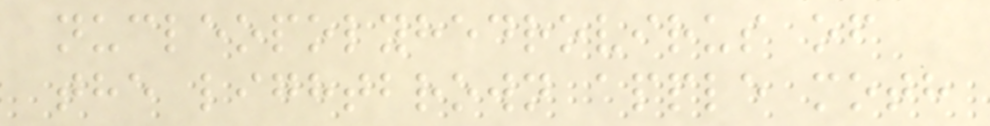nucleopolyhedrovirus of
the lightbrown apple moth
